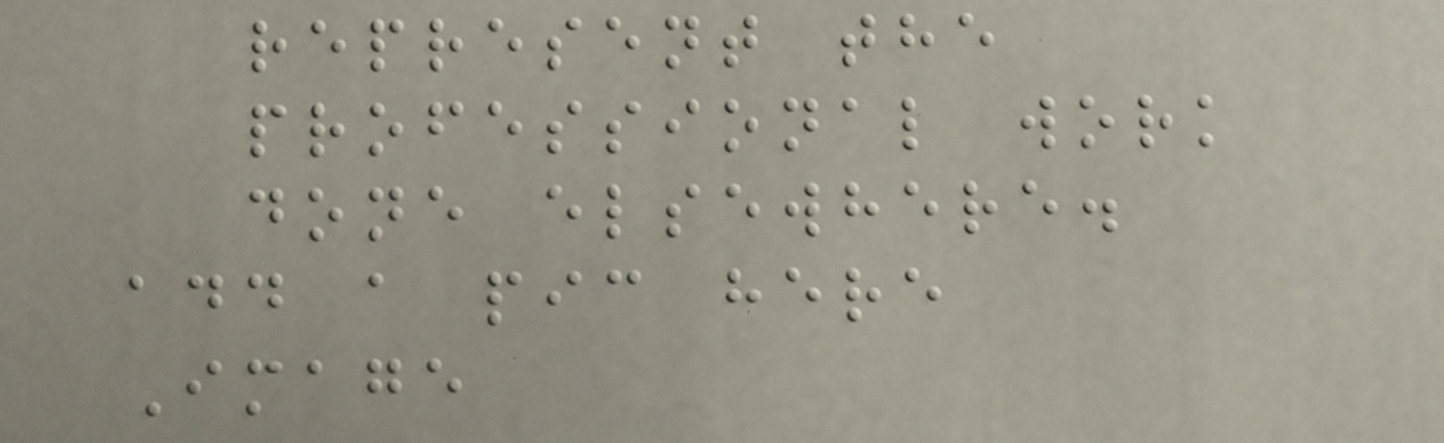represent the
professional work
done elsewhere.
add a pic here
Image
